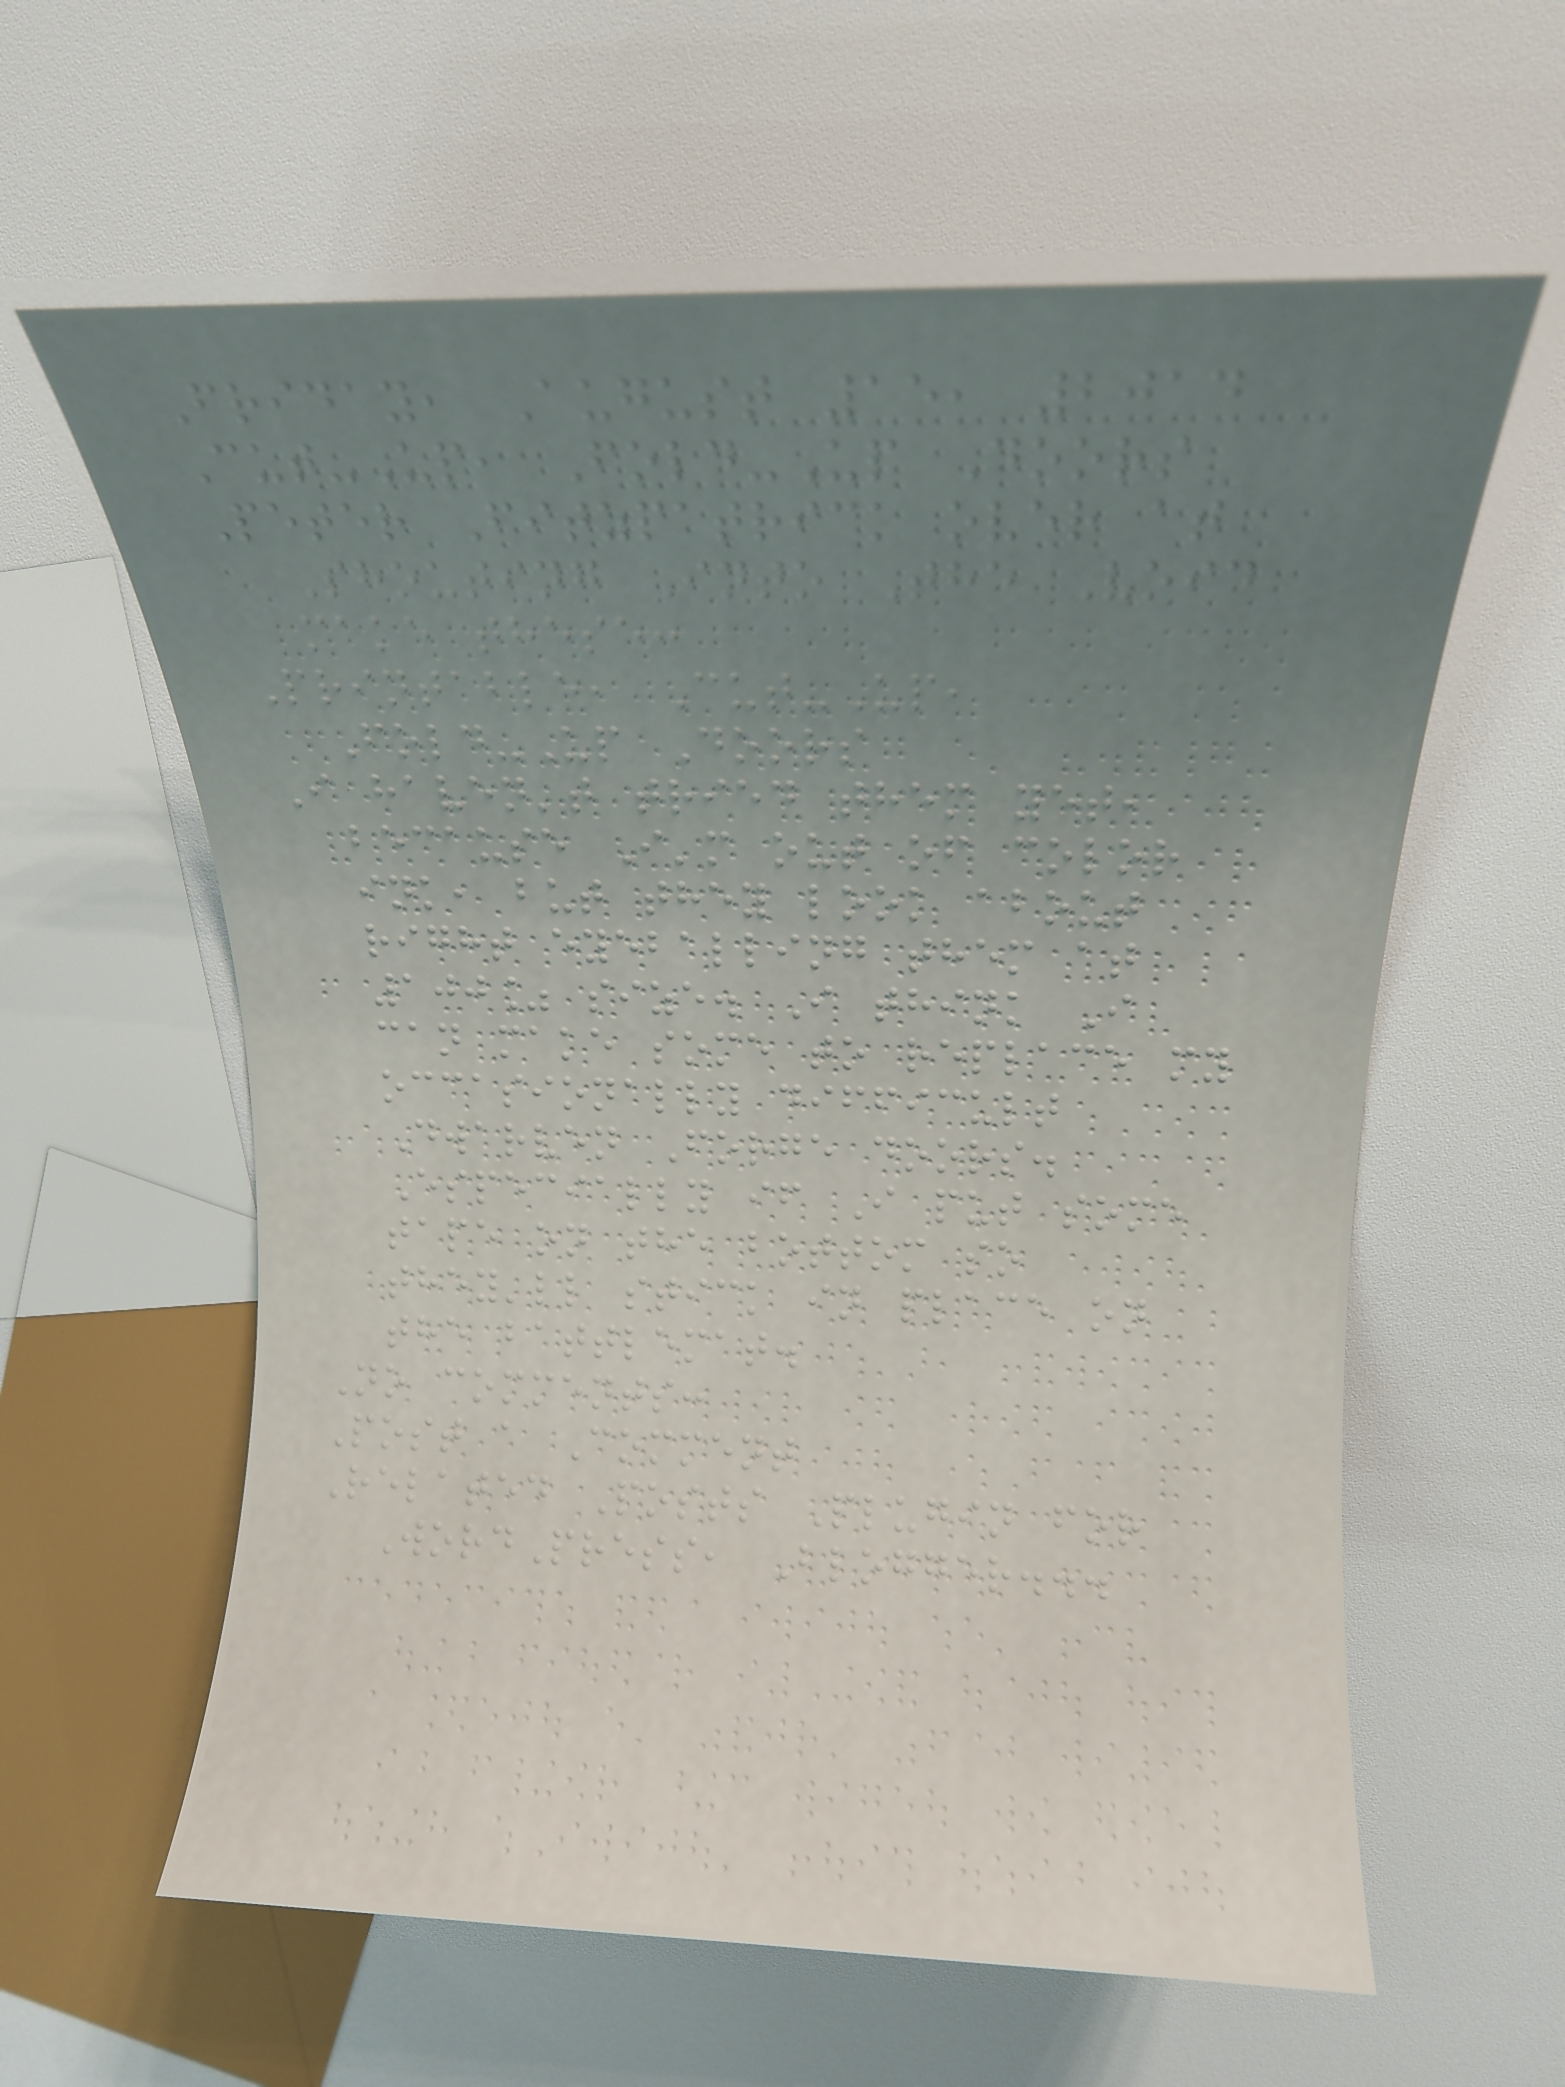Friday, August 15, 2014
Cut-Up, Fold-Up Doors
Peter Fitzpatrick over at
Shouting Into The Void
make these:
Printable, Cut-Up,
Fold-Up Doors
I haven't tried them yet,
because I'm out of color
ink, but they look about
right eyeballing them at
100% size. I think I
can make some to replace my
occasionally difficult
Dwarven Forge doors.
Especially if I put some
tape on the bottom so
they'll stick in place on
the battlemat.
No comments:
Post a Comment
Related Posts Plugin for
WordPress, Blogger...
